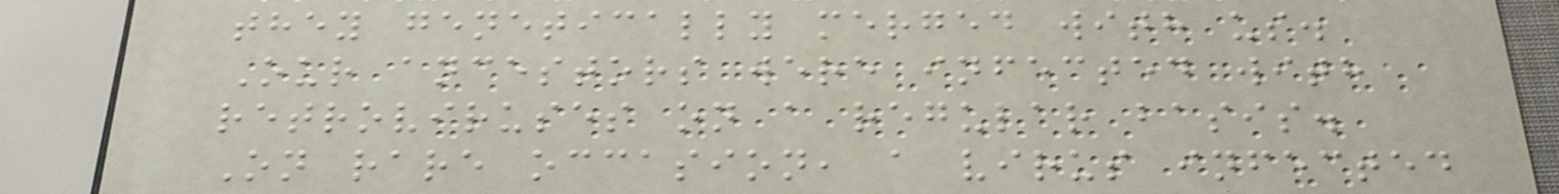they genetically merged with us.
Our ancestors were infected with
retroviruses on a regular basis.
On rare occasion, a virus infected
